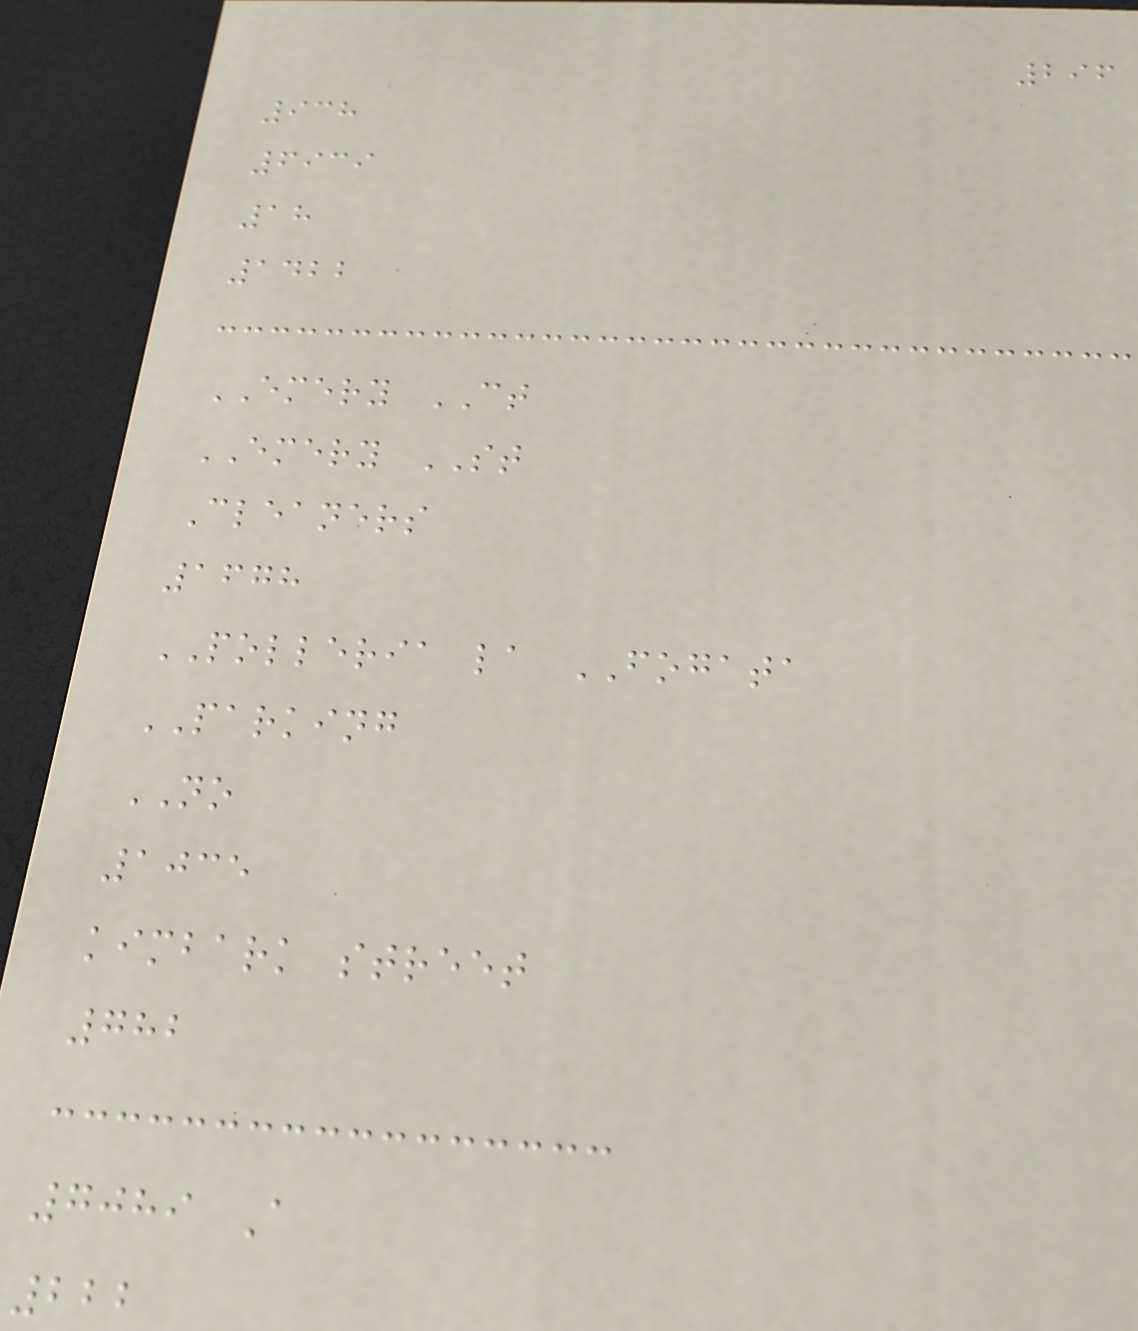296
938
6939
18
1422
EMERY CT
EMERY ST
Cleaners
1678
POLLERIA la FOGATA
PARKING
NO
1035
kimbark street
782
7089 A
222
